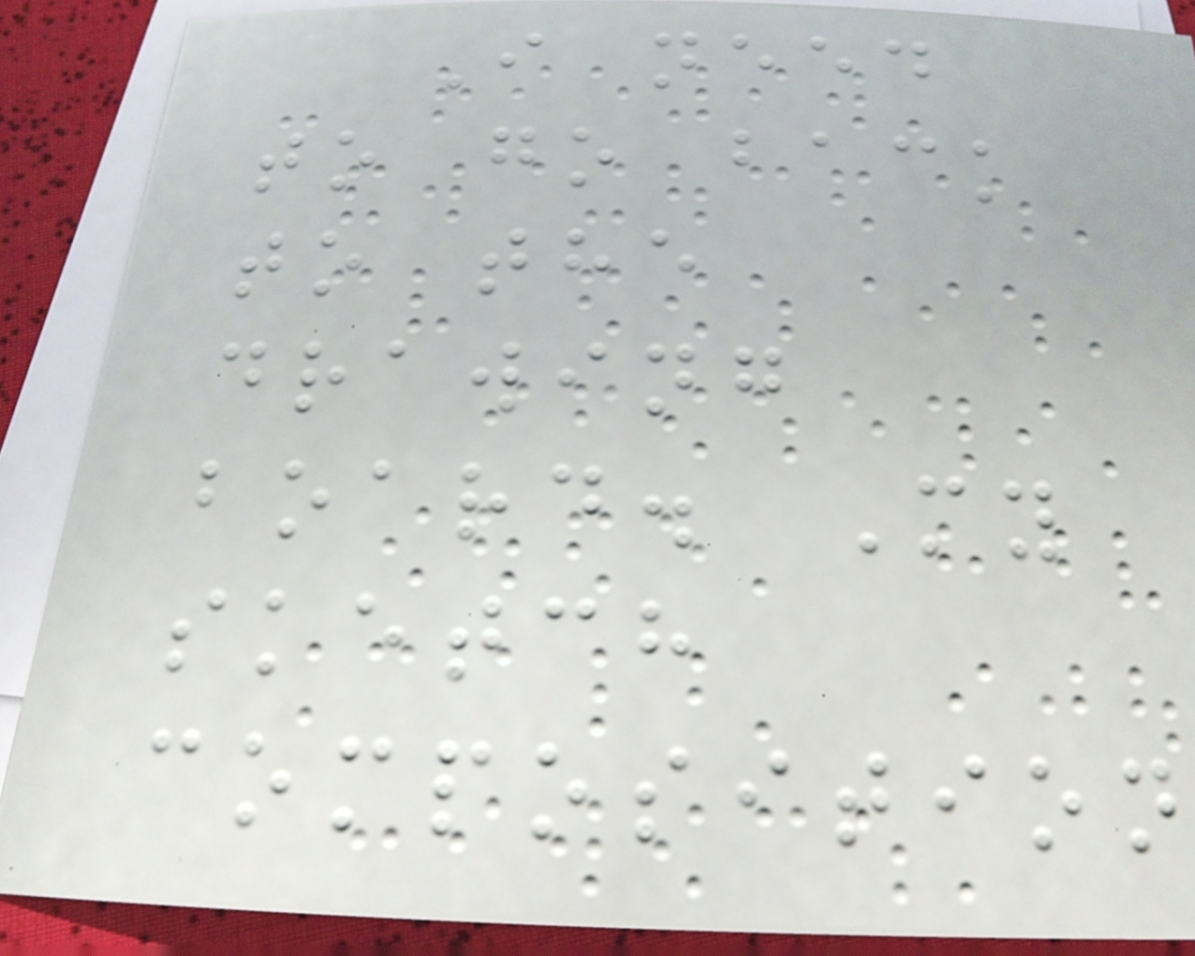I need
to go back
to the
drawing
board. My
sketch
composition
